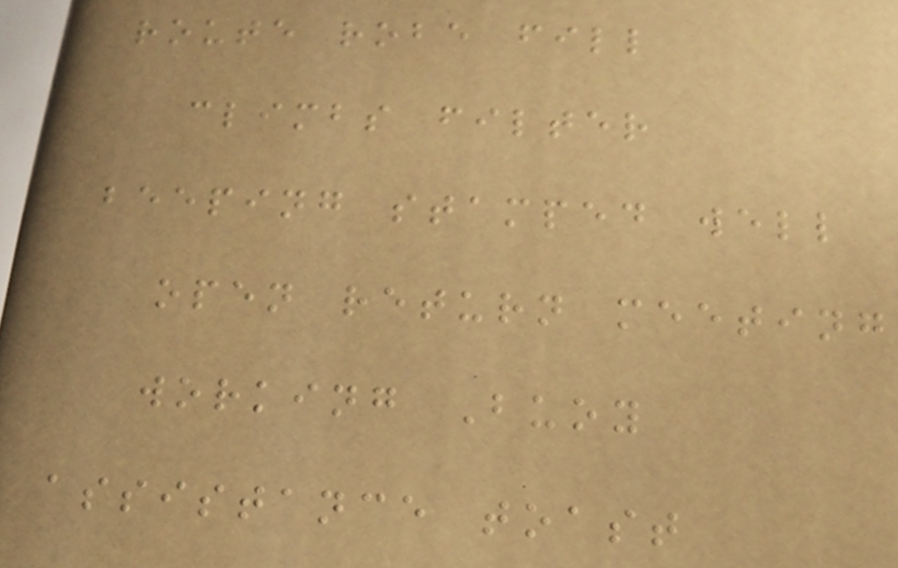route robe fill
climbs filter
beeping stamped well
open return meeting
working Buoy
assistance toast
